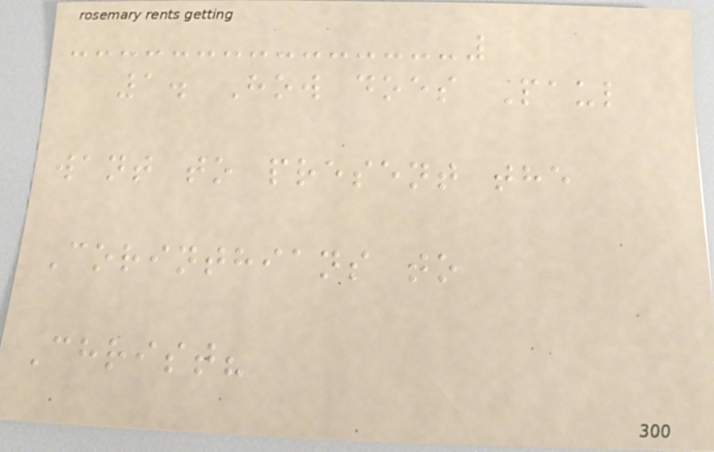1. How does Paul
want to present the
Corinthians to
Christ?
